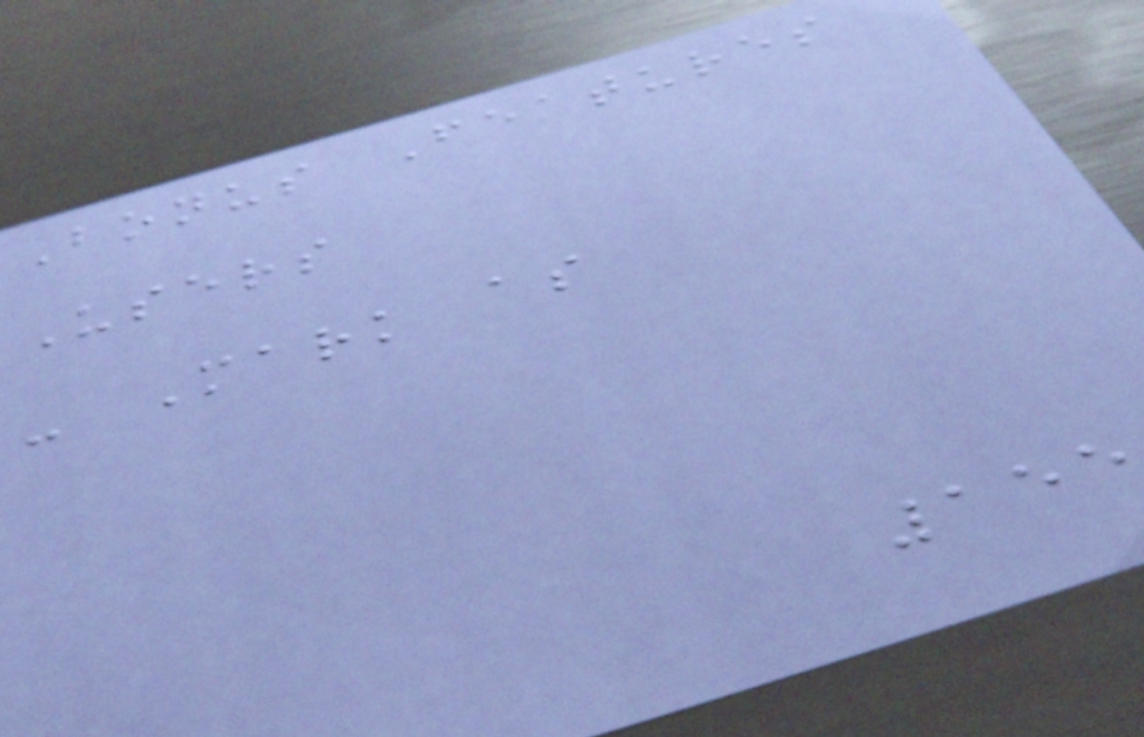Bonus Features
Users
- Mark as
155
